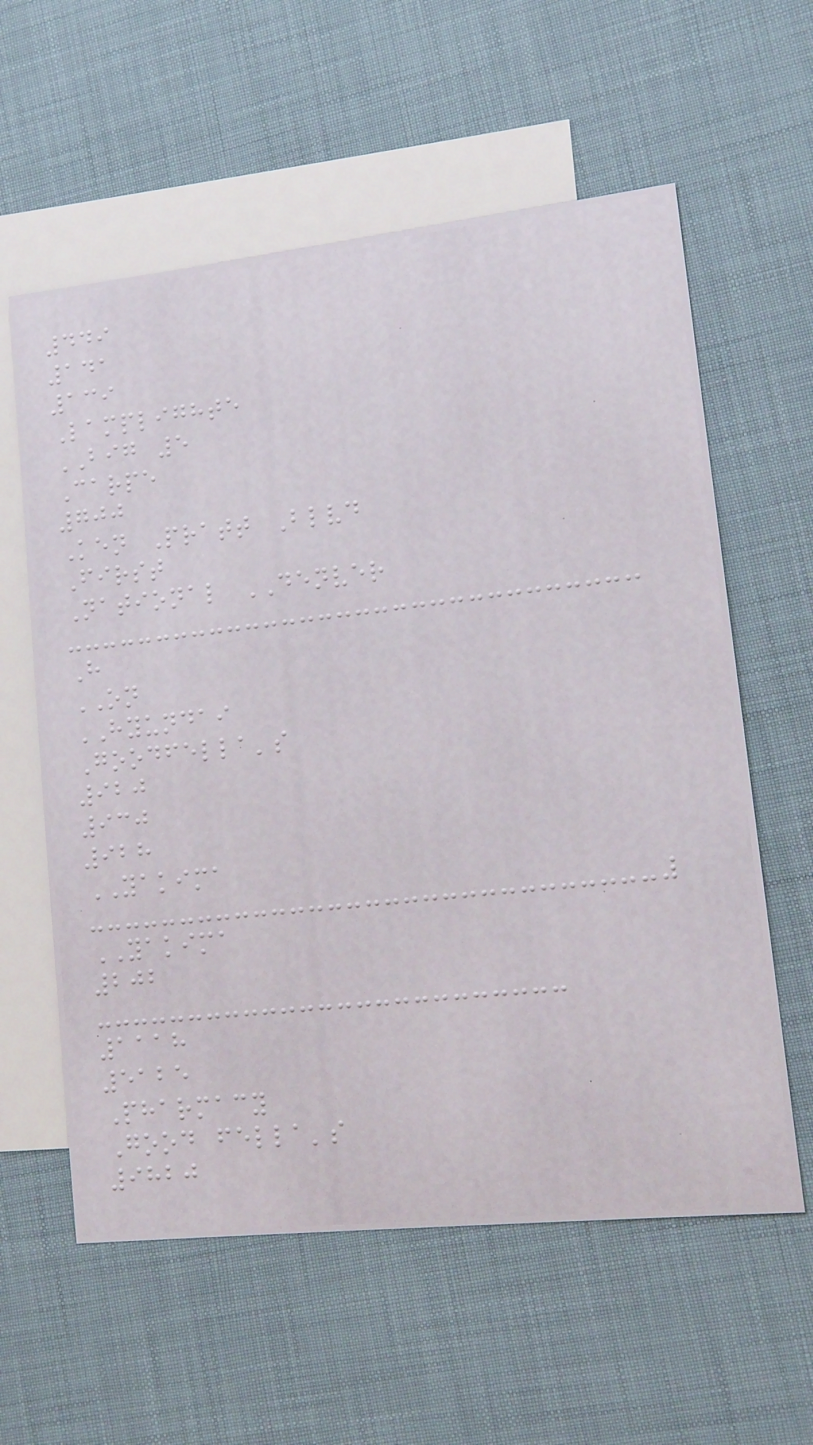449
141
139
Lamplighte
BIG 5
Carpe
700
Ken Pratt Blvd
First
National DENVER
H
ON
HYUNDAI
Goodfella's
920
930
928
YAKIMA
YAKIMA
202
1118
5125
Pharmacy
Good fella's
9820
